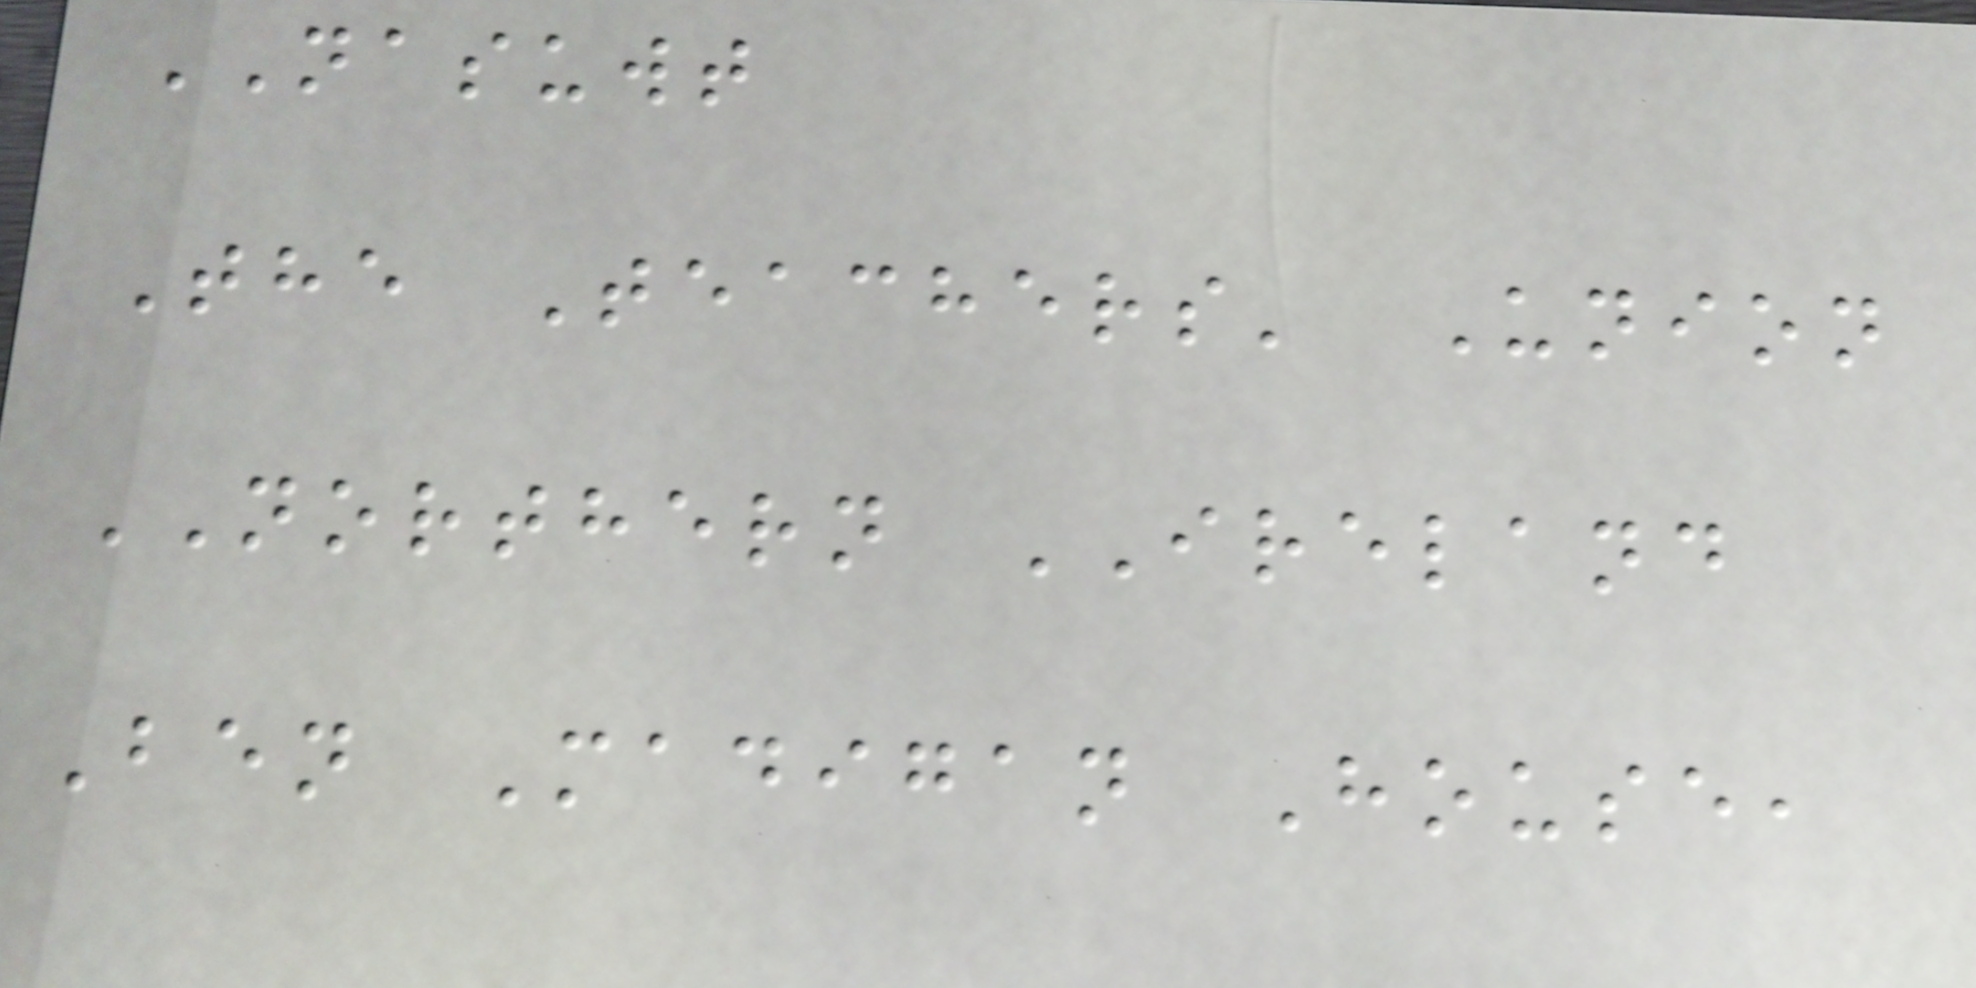NASUWT
The Teachers' Union
NORTHERN IRELAND
Ben Madigan House,
